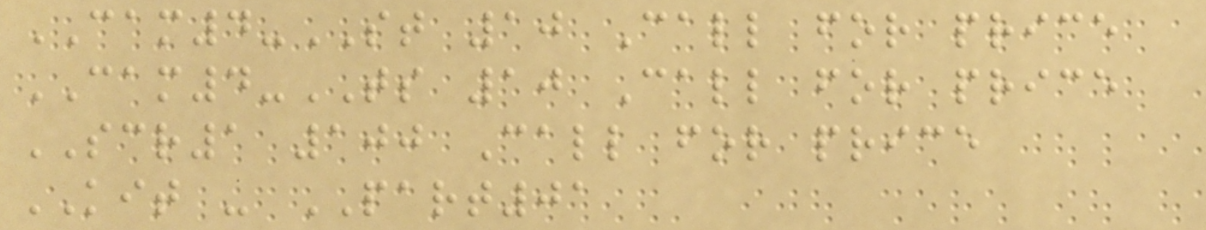CAM4-ST 10 Call for price
CAM4-TS 10 Call for price
SCR1 100 Call for price
KIT - PART01
